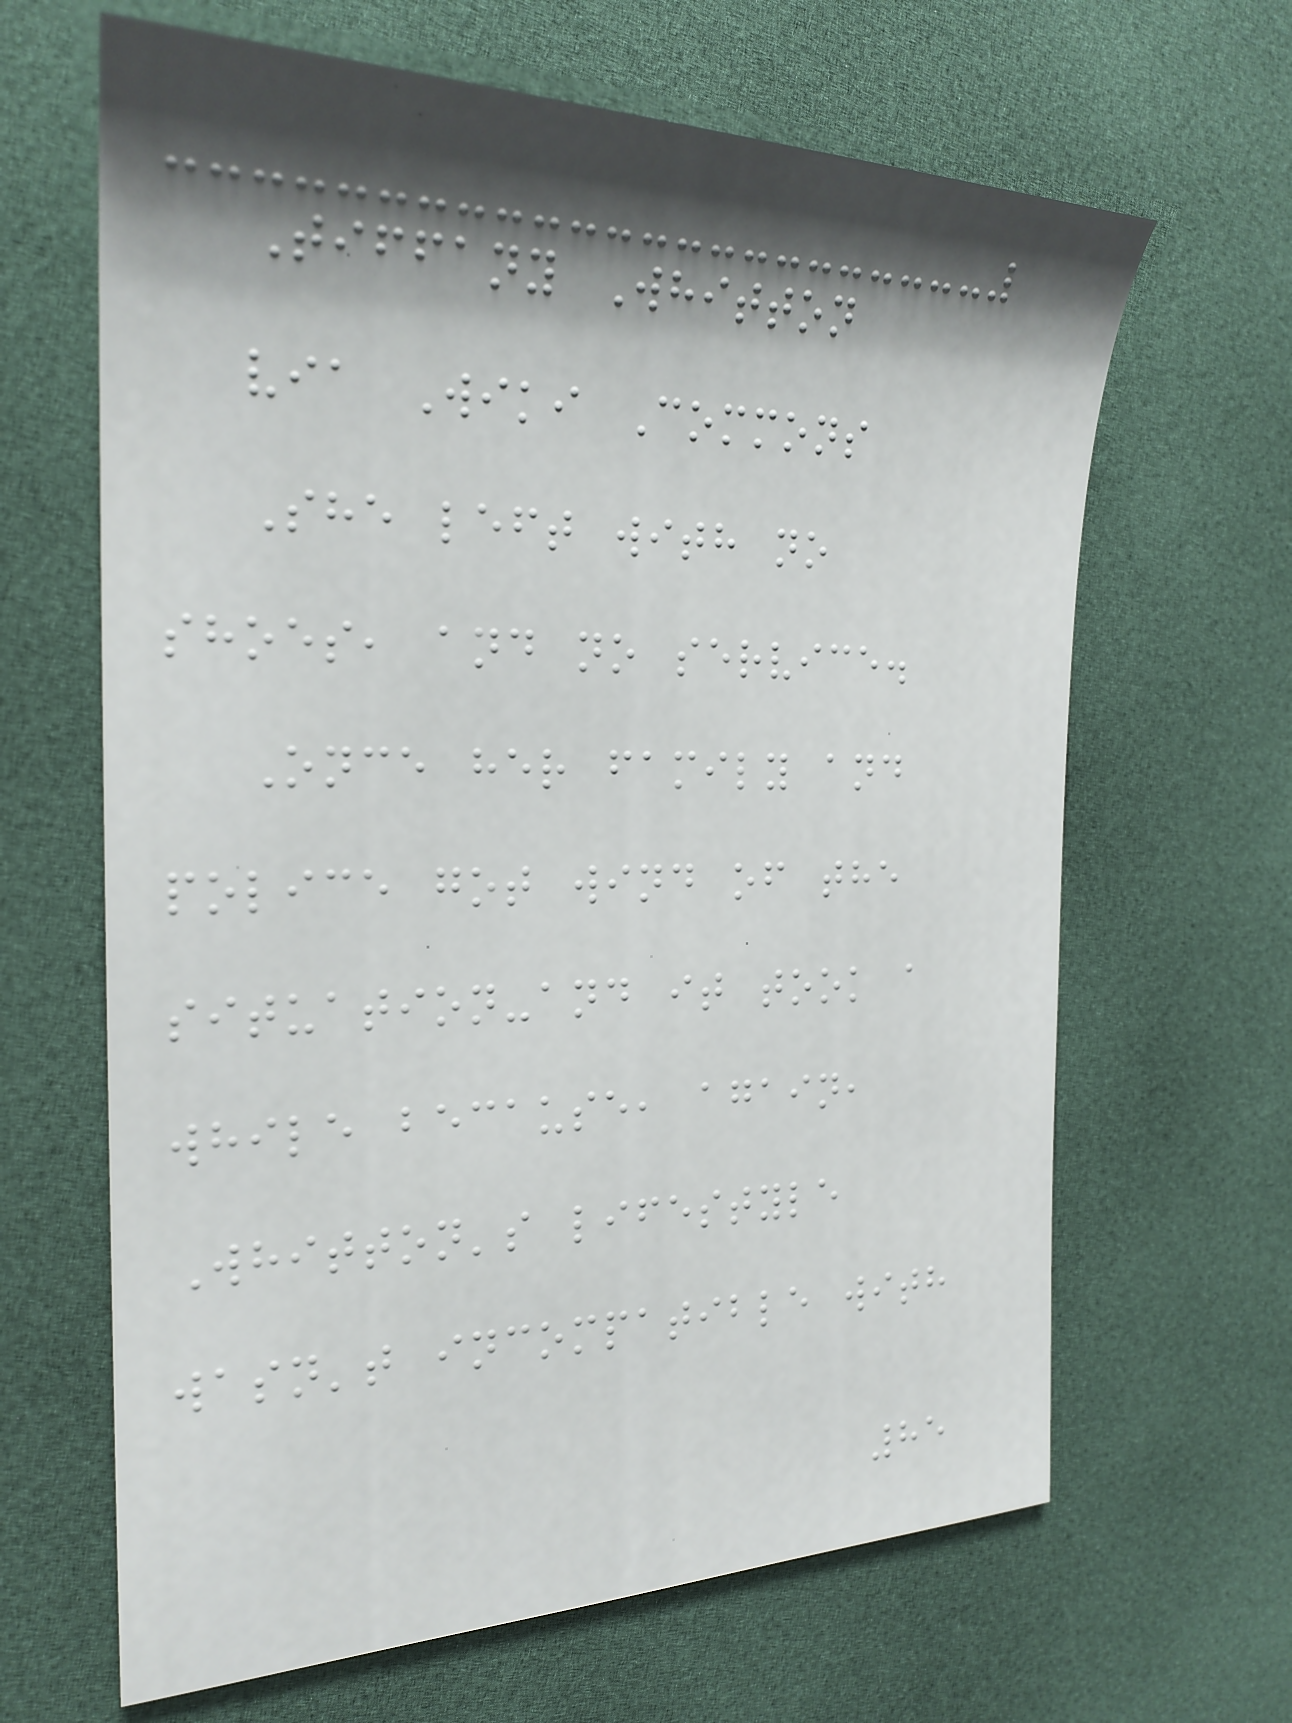Tiffany Whitton
via Wiki Commons
She left with no
shoes, and no service.
Once her family and
police got wind of the
situation-and it took a
while because, again,
Whitton's lifestyle
wasn't incompatible with
85
